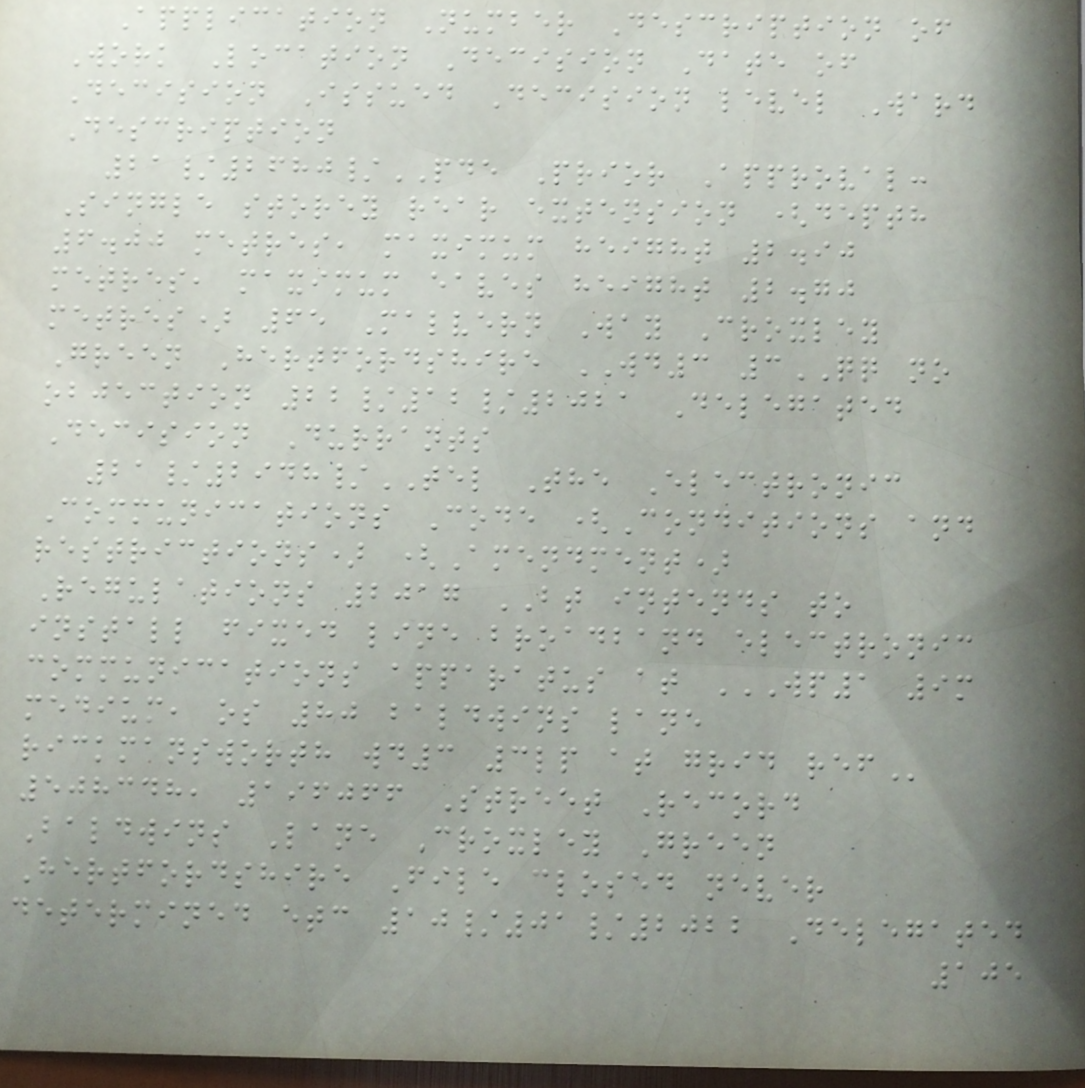Application Number Description of
Work Location Decision Date of
Decision Issued Decision level Ward
Description
21/2680/PDE Prior Approval:
Single storey rear extension (depth
6.00 metres, maximum height 2.90
metres, maximum eaves height 2.70
metres) 65 Malvern Way Croxley
Green Hertfordshire WD3 3QQ no
objection 22/12/2021 Delegated
Decision Durrants
21/2948/TEL The Electronic
Communications Code (Conditions and
restrictions) (Amendment)
Regulations 2017 BT intends to
install fixed line broadband electronic
communications apparatus at WP1 9M
MEDIUM, OS 80 BALDWINS LANE
RICKMANSWORTH WD3 3LP AT GRID REF
508348, 196066 Street Record
Baldwins Lane Croxley Green
Hertfordshire File closed never
determined etc 10/01/2022 Delegated
105
